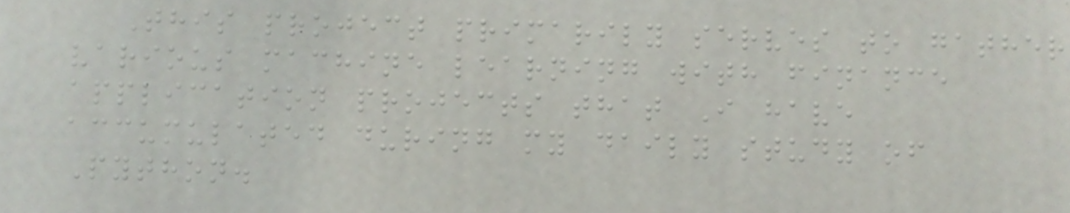This project primarily serves to gather
various machine learning with finance
application projects that I have
accumulated during my daily study of
Python.
